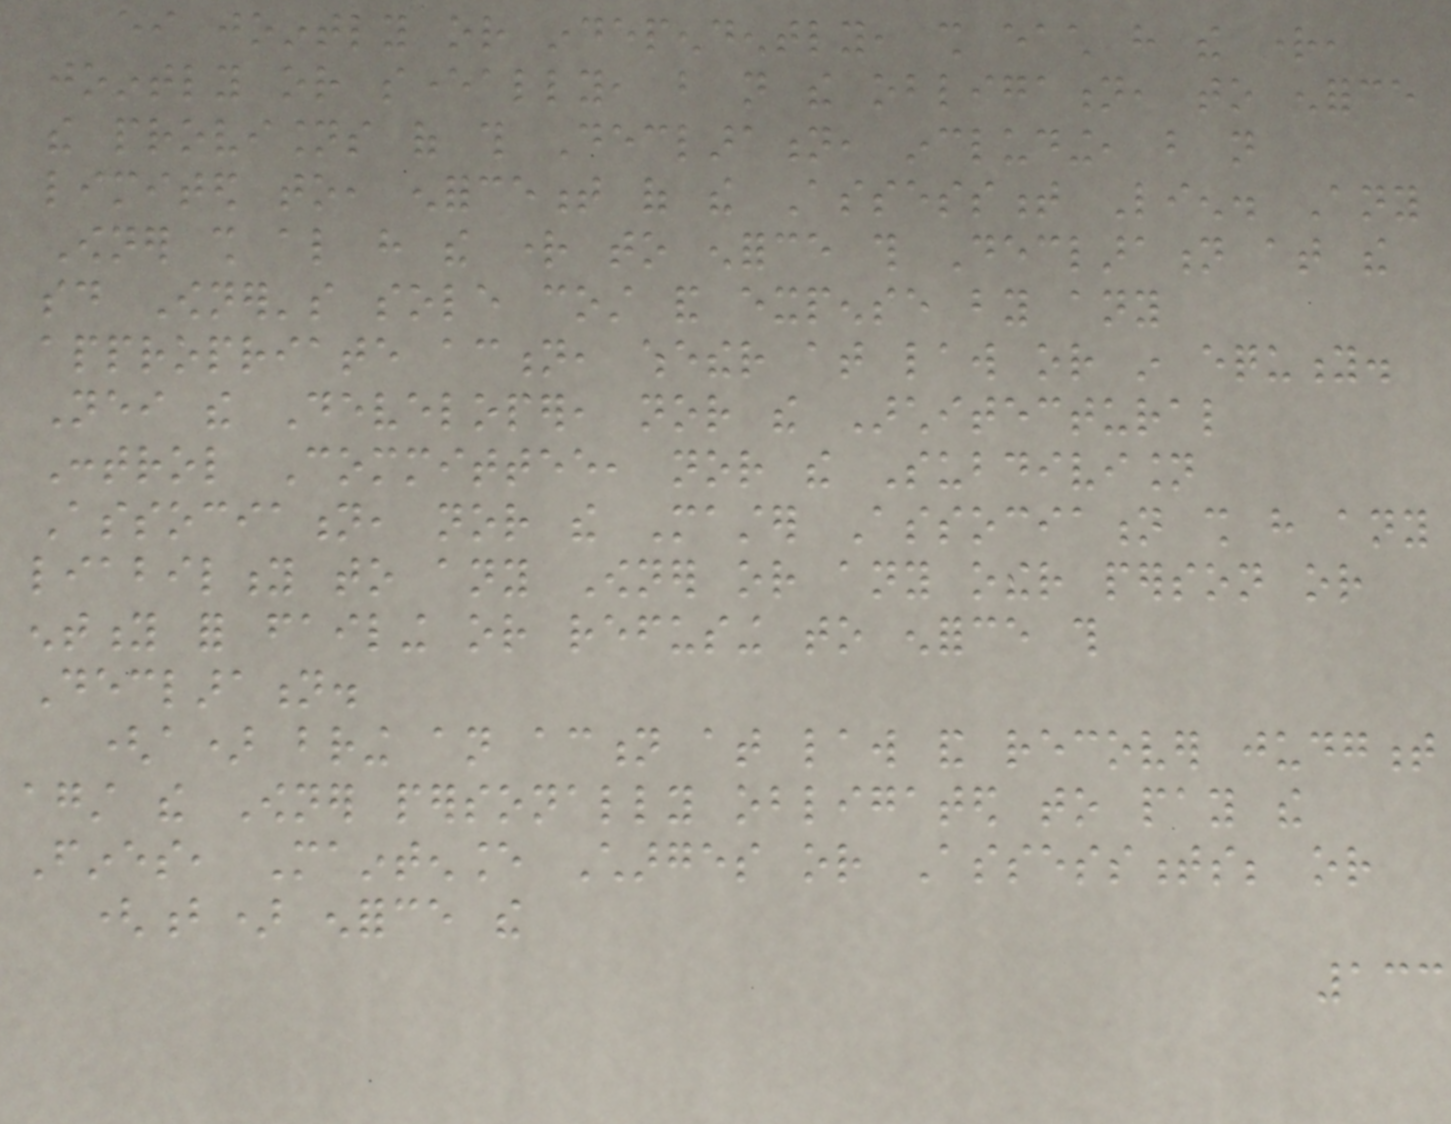either jointly or independently, shall each have the right,
jointly or severally, but not the obligation, to enforce
the provisions of this Declaration, including, but not
limited to, enforcement of the Assessment Lien. Any
Owner shall also have the right to enforce this Declaration at the
said Owner's sole cost and expense by any
appropriate action, whether at law or in equity.
Neither the Developer, nor the Architectural
Control Committee, nor the Subdivision
Association, nor the Master Association shall have any
liability to any Owner or any other person or
entity for failing or refusing to enforce this
Declaration.
(a) bring an action at law and recover judgment
against the Owner personally obligated to pay the
Fines, Maintenance Charges or Assessments; or
(b) enforce the
133
